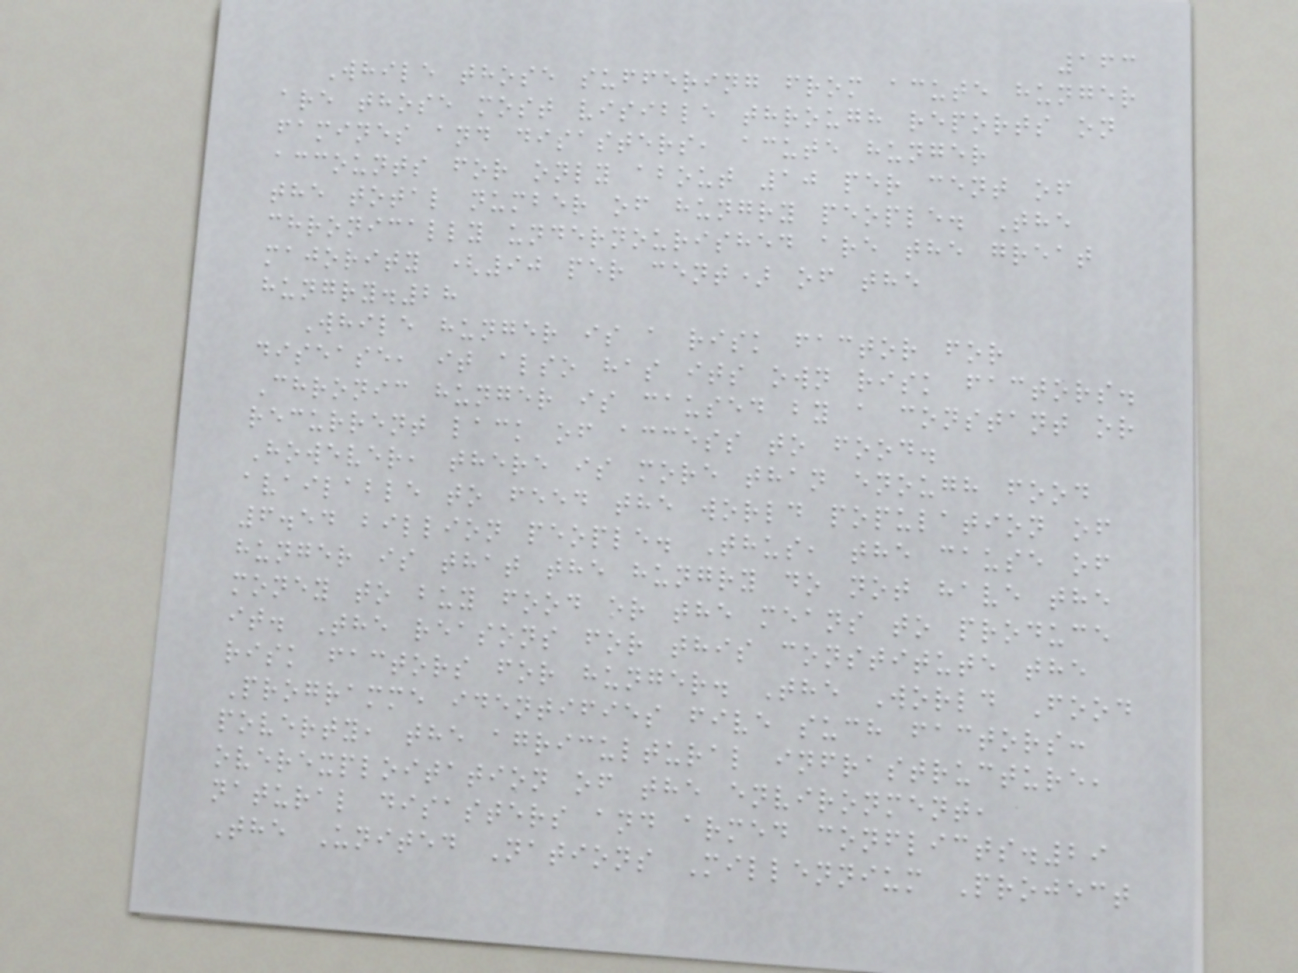163
While those suffering from acute hunger
are those most visible through reports on
famines and disasters, acute hunger
accounts for only about 10 per cent of
the total number of hungry people. The
chronically undernourished are the great
majority (90 per cent) of the
hungry.28
While hunger is a risk factor for
disease, it also has its own risk factors.
Chronic hunger is caused by a constant or
recurrent lack of access to food.
However, there is more than enough food
available to feed the world population of
6.54 billion people. Thus, the cause of
hunger is that the hungry do not have the
money to buy food or the means to produce
it. The reasons for this constitute the
risk factors for hunger. The World Food
Programme identifies five such factors:
poverty, the agricultural infrastructure,
overexploitation of the environment,
natural disasters and armed conflicts.29
The United Nations Millennium Project
